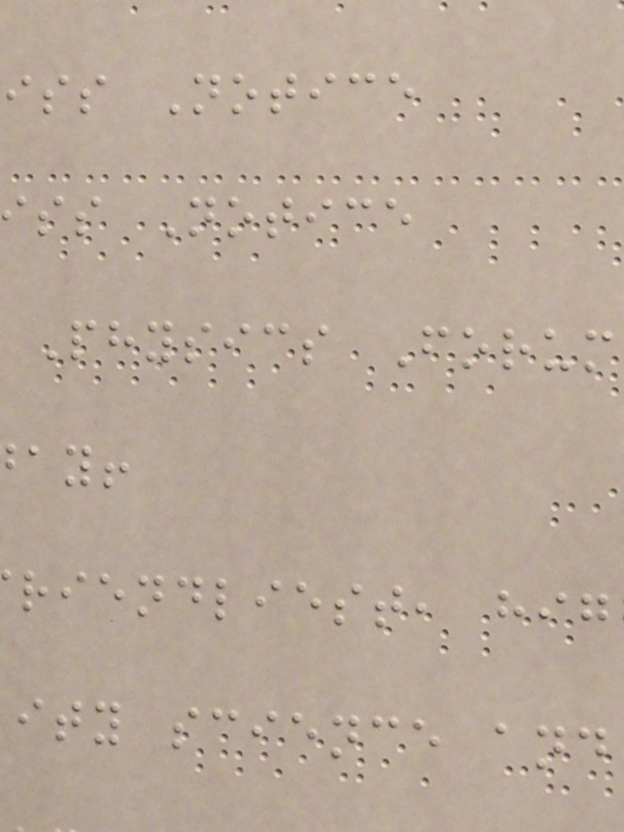iss Notice
ss Notice
Physics Forum
riendliest, hig
ity science and
